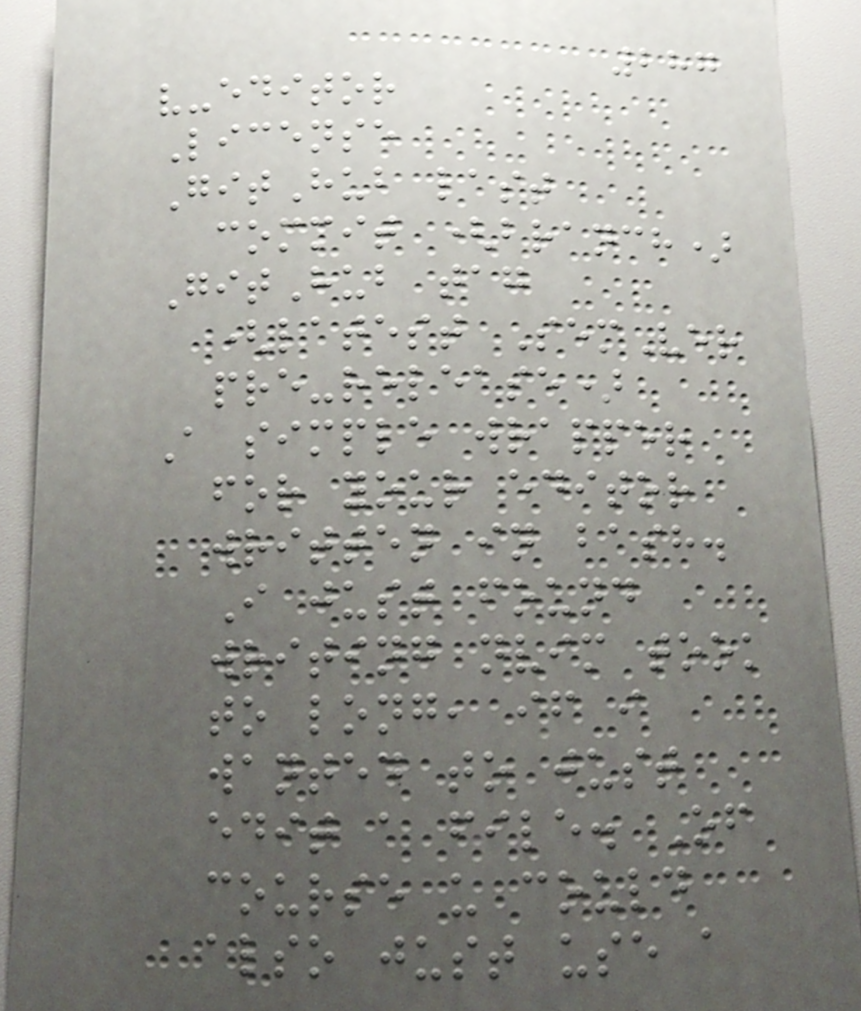287
v-editor
License
GitHub last
commit (branch)
GitHub tag
(latest SemVer
pre-release)
A simple wrapper
for your editor
written in bash.
I just found
writing nvim took
to long, if i
wanted to just
edit a file. Of
course u could
also just use a
